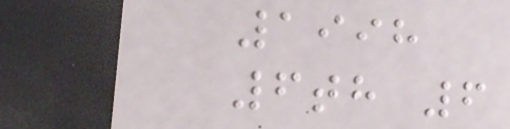1998
6th 6
